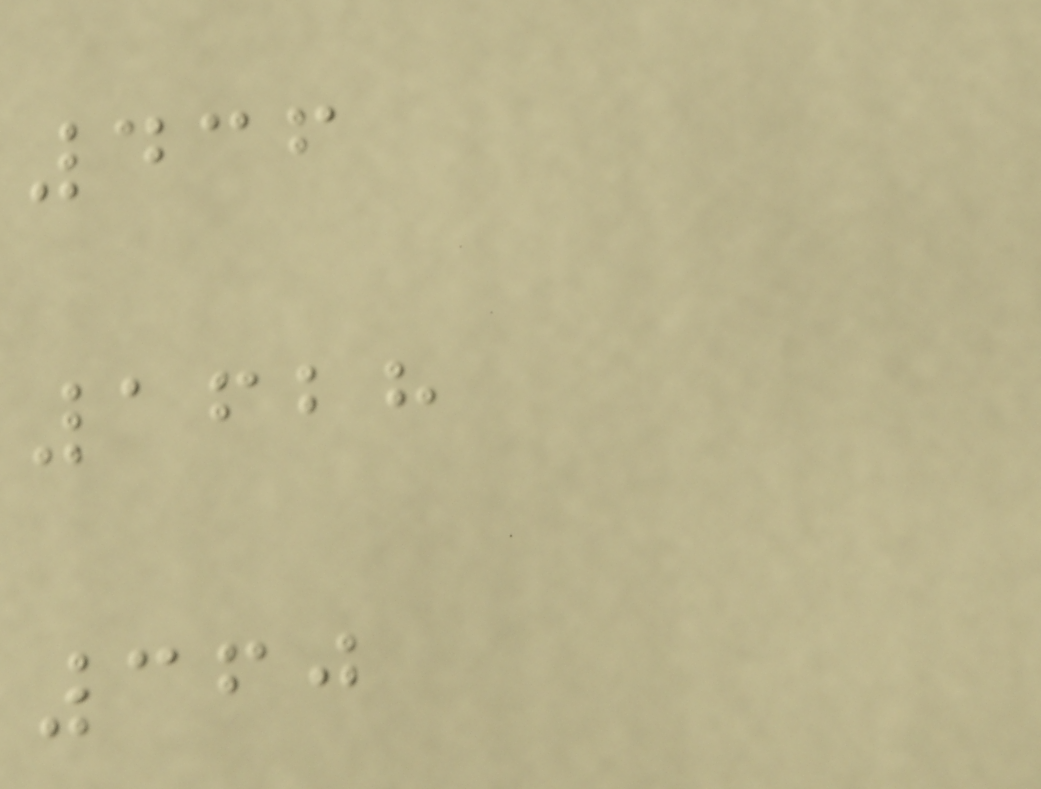436
1628
360
